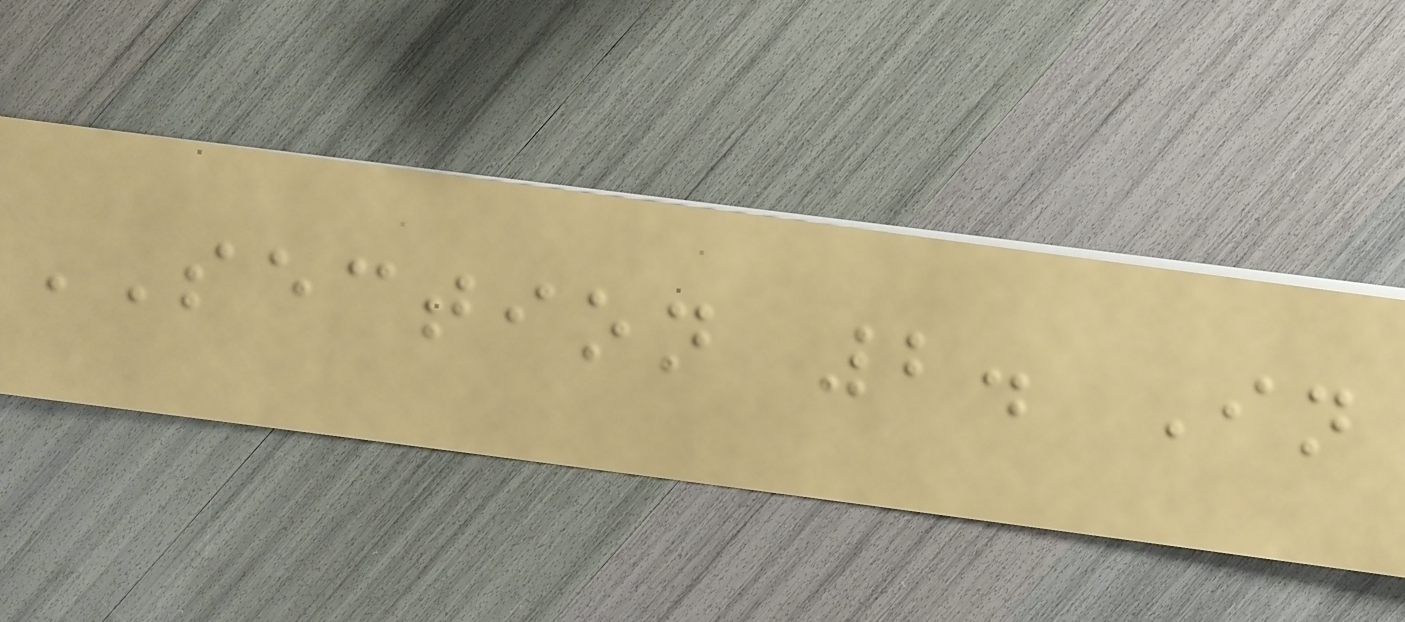SECTION 2. In
